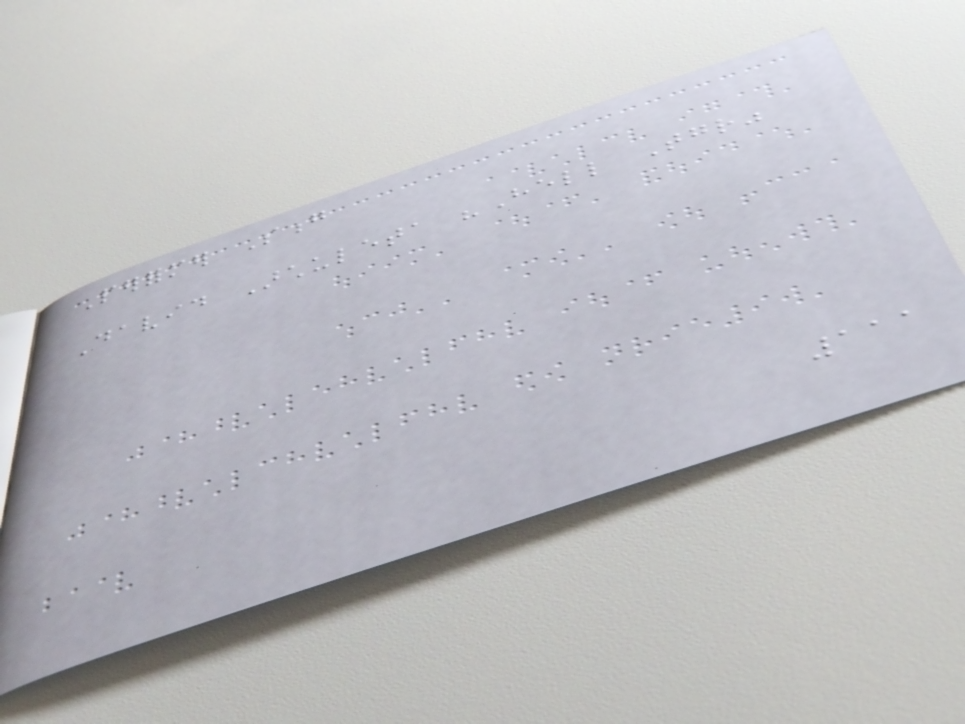Performer Song
David Archuleta "Hell Together"
111
